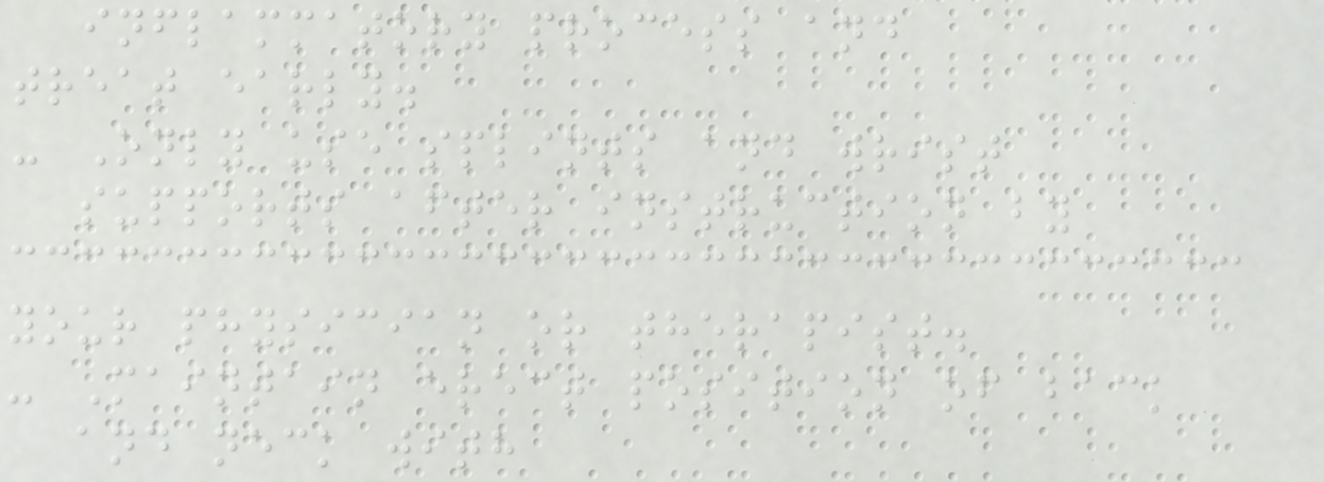inflammatory process and
treat early.
- Only use splints and wrist
supports after instruction by
your physician or therapist.
- Maintain erect position of back
and neck with
